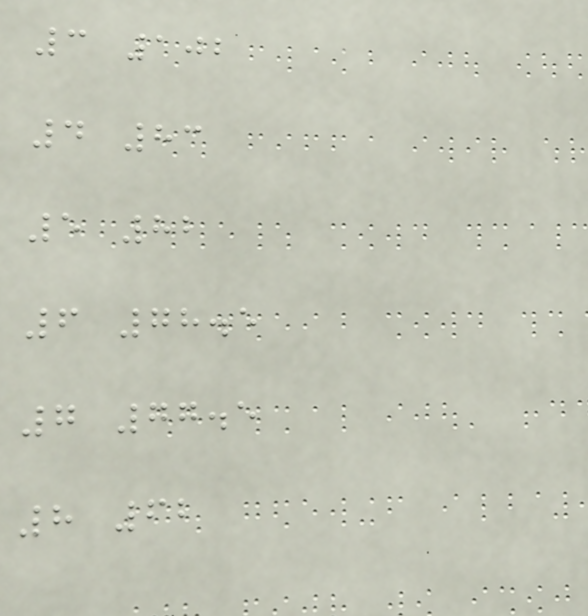3 102
4 83
5 82
6 78.5
7 77.5
8 62
